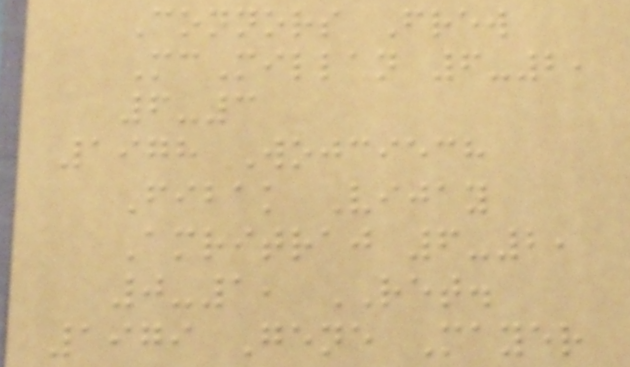Connors Frew
McMillan 6-2,
6-3
1978 Wojciech
Fibak Vijay
Amritraj 6-2,
0-1, RET.
1979 Gene Mayer
